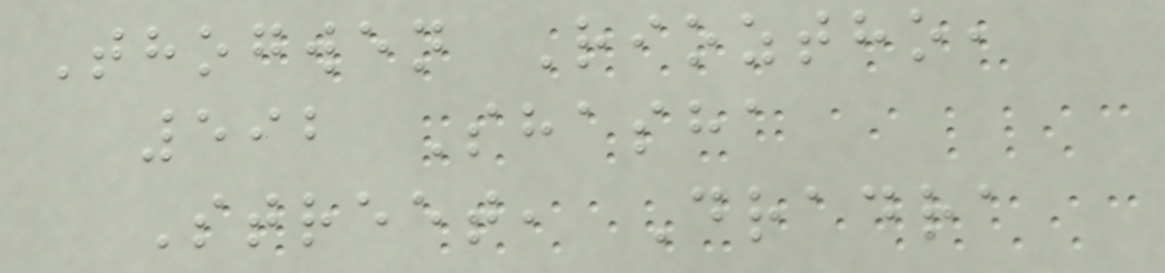Thogwen Rioztho,
592 Shasha
Street, Dradra
